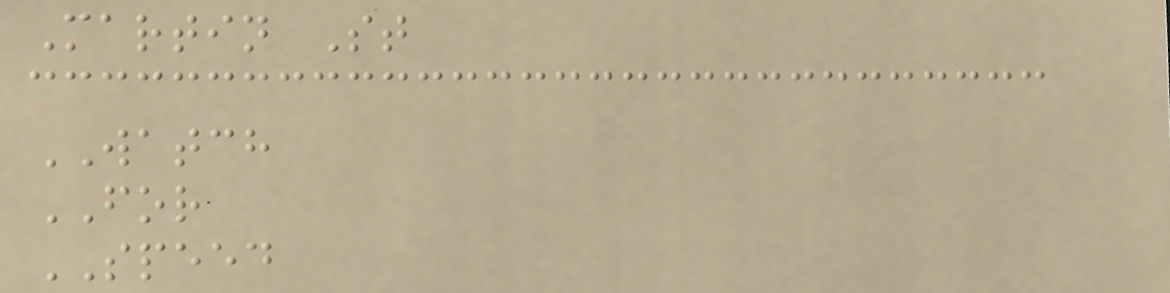Martin St
WATCH
FOR
SPEED
